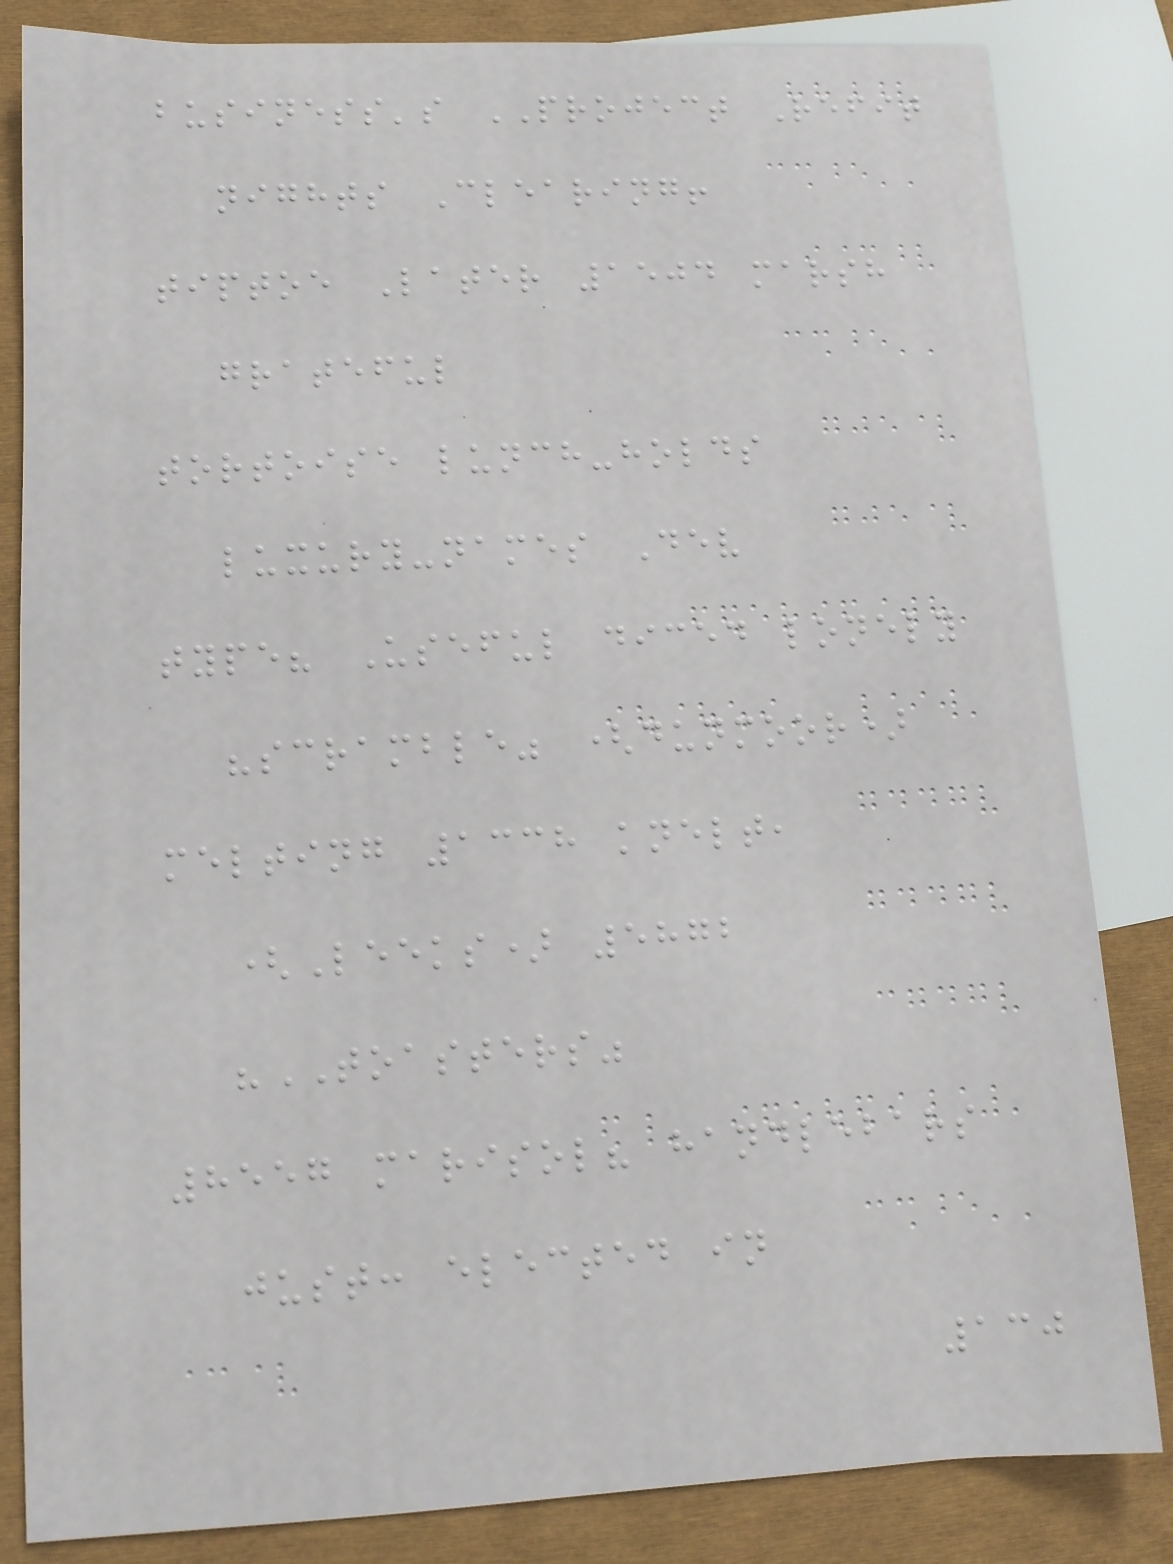business's PROJECT Refit
nights Clearing!
tiptoe Later 1504 marsh
grateful
tortoise lunch-holds
luxury-names Dev
type? Useful diced lonely
"scramble" (dunmoor)
melting 1338 knelt,
(Leeks) 5872
"TOASTERS"
8557 marisol? handlebars
just: elected in
130
